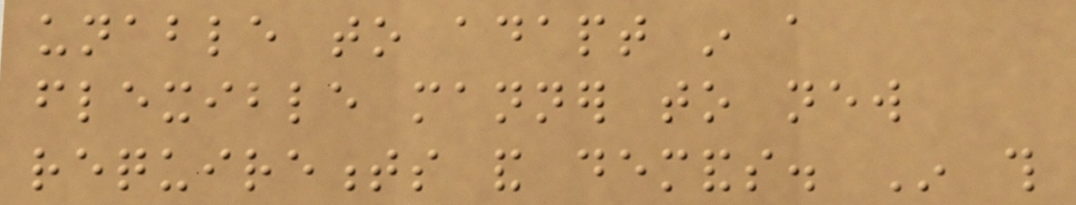unable to adapt in a
flexible manner to new
requirements and demands. In this
